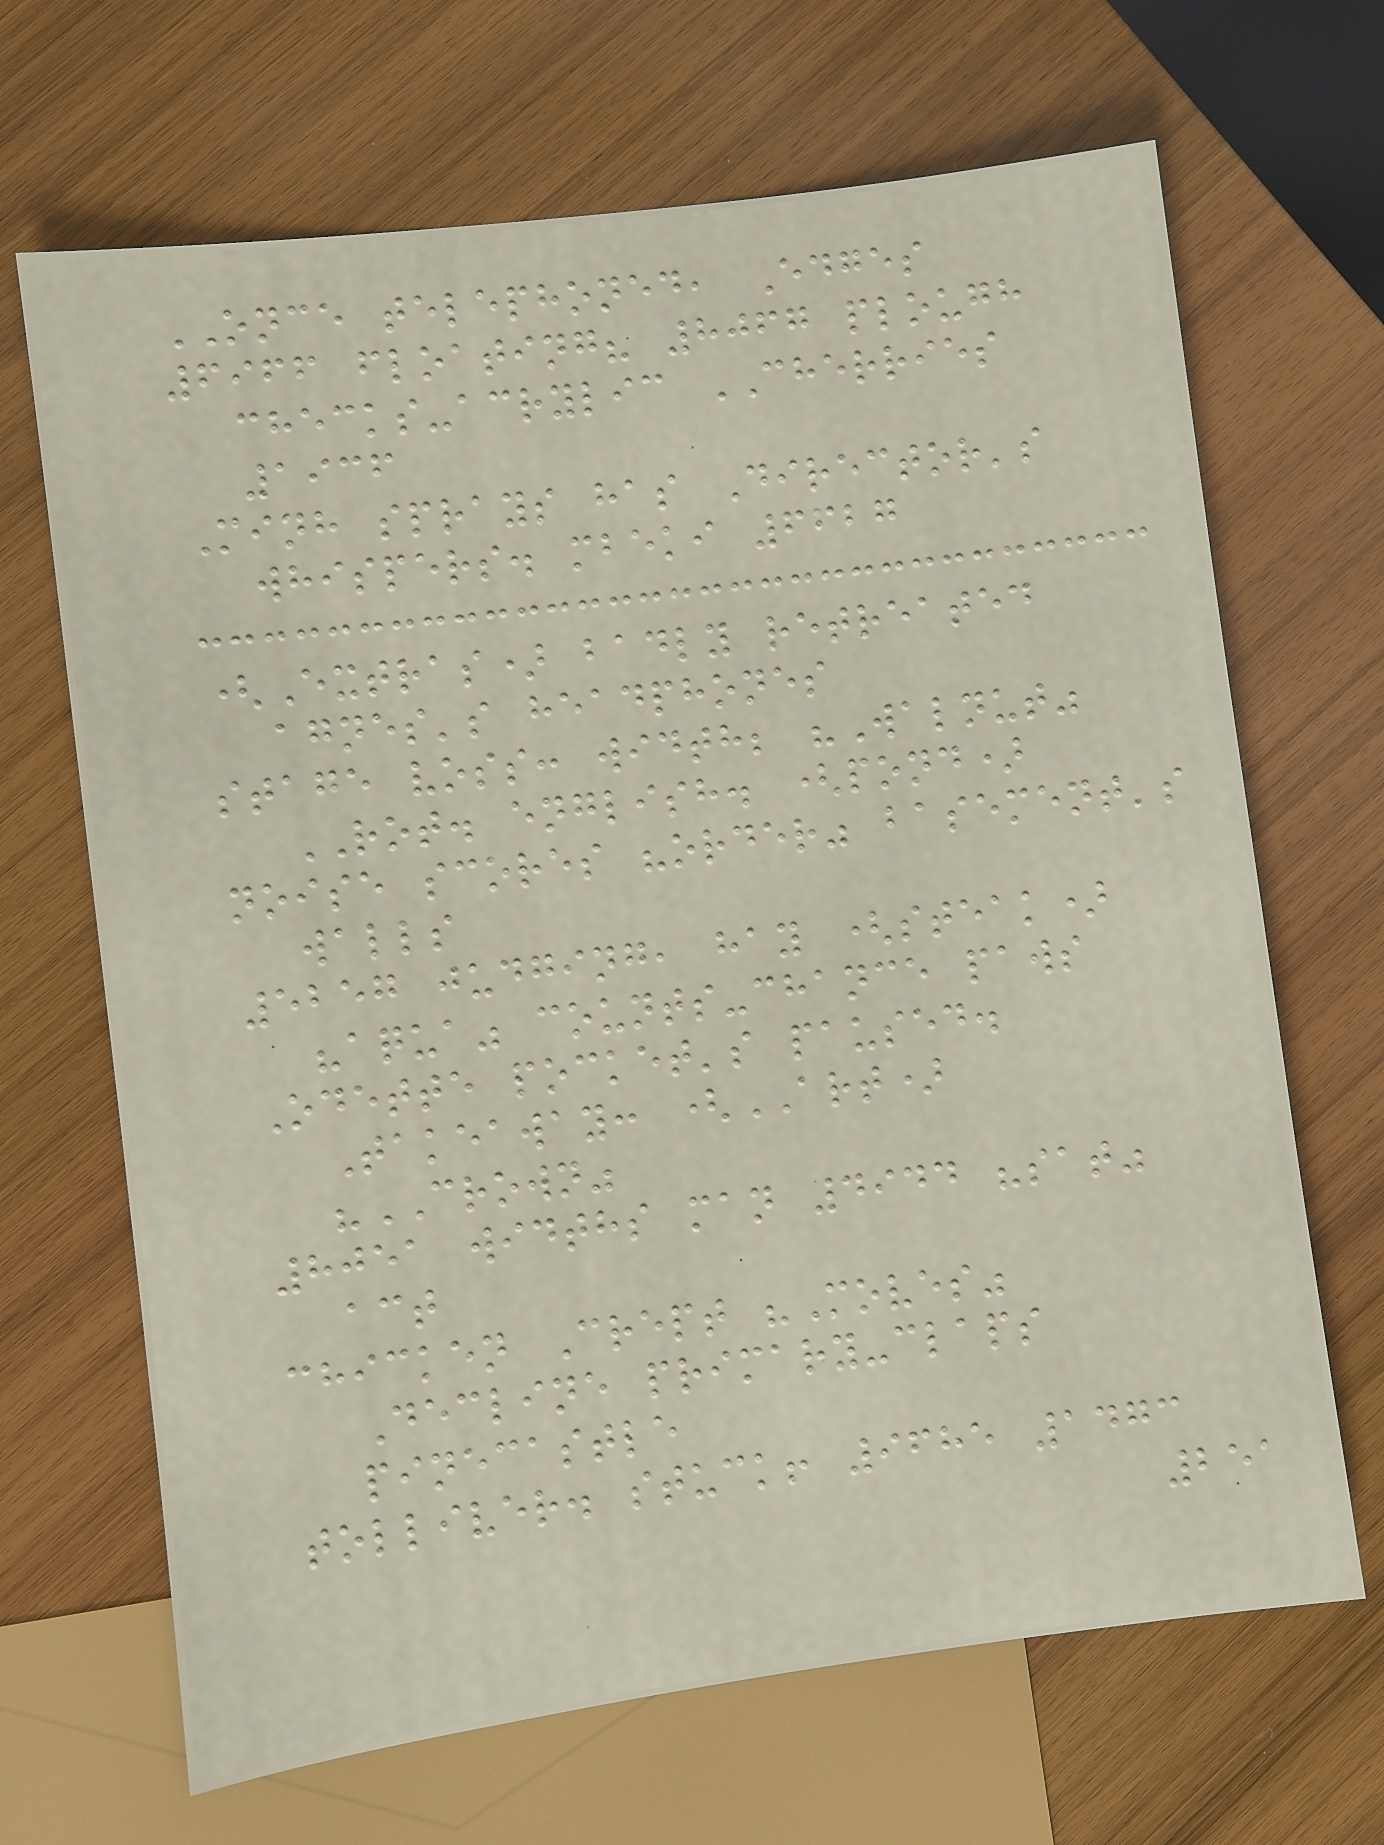ONCE telephoned, Edges
6966 floating? 8067 plough
checks-acrylic CHERRIES
1936
Minh sprays has Director's
whispers. mbeki 6627
(Extras) badly retreated
agnes's headphones
stage voss: width; "Walnut"
ROT. english. (pond)
noise scores "order" basement's
walls
5257 judging, hay (steak)
"aqua" counts-chance paws
Odette pocket's paused.
Takeaway: (ART)
"CROWN"
8051 widths man 4944 "sat"
act
chicken Crept "Moves"
Decline primary-claps
pinecastle
tolliver. stuck! 9685 1473
251
